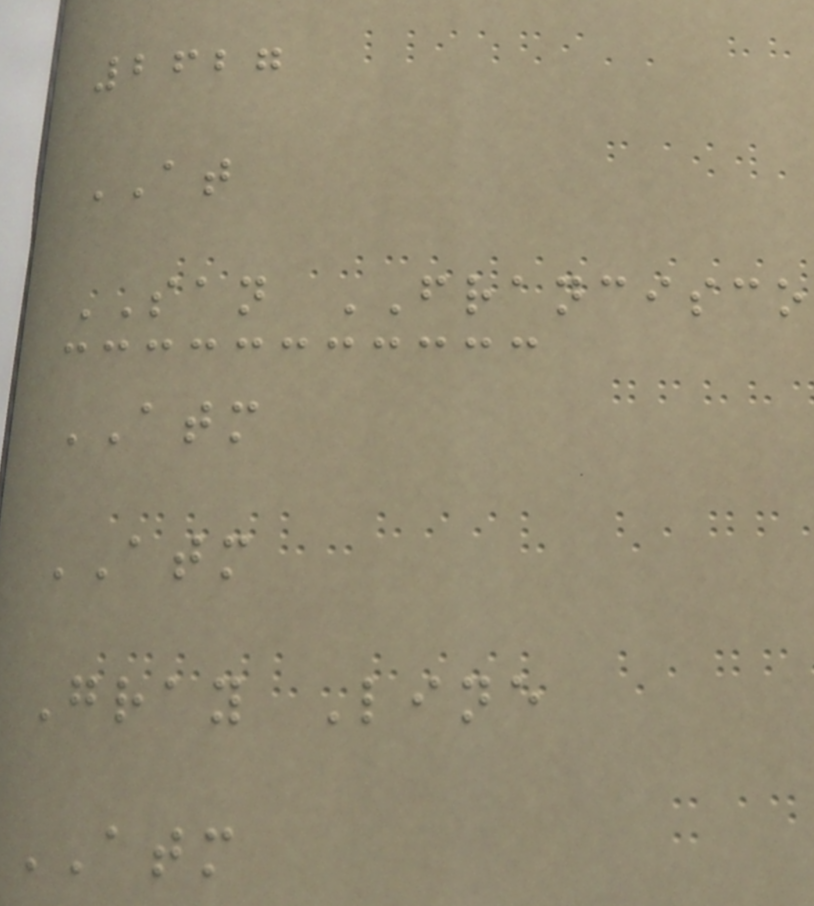2627
AT
SAN FRANCISCO
ATM
ATM
Gray Line
ATM
